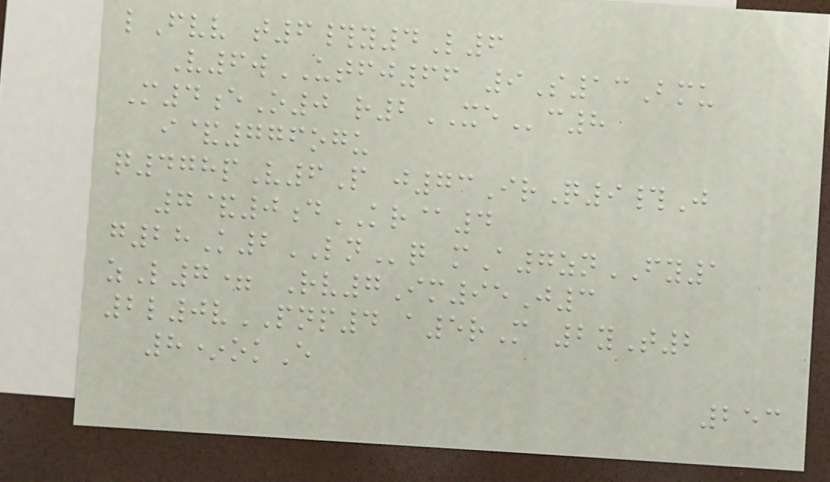lFvv t6#y4L6
V6wUTFJ66 9S13Bmu
M4eO0 r2XEc8
i&776ogu
q478pV6P j73IrQ9#J
7&0dKR@4
g28K2LNq mA7znFY1
zL7= Rv7Im95J3
2l0vPNP4 a5rM 2yT2
8*okE
253
